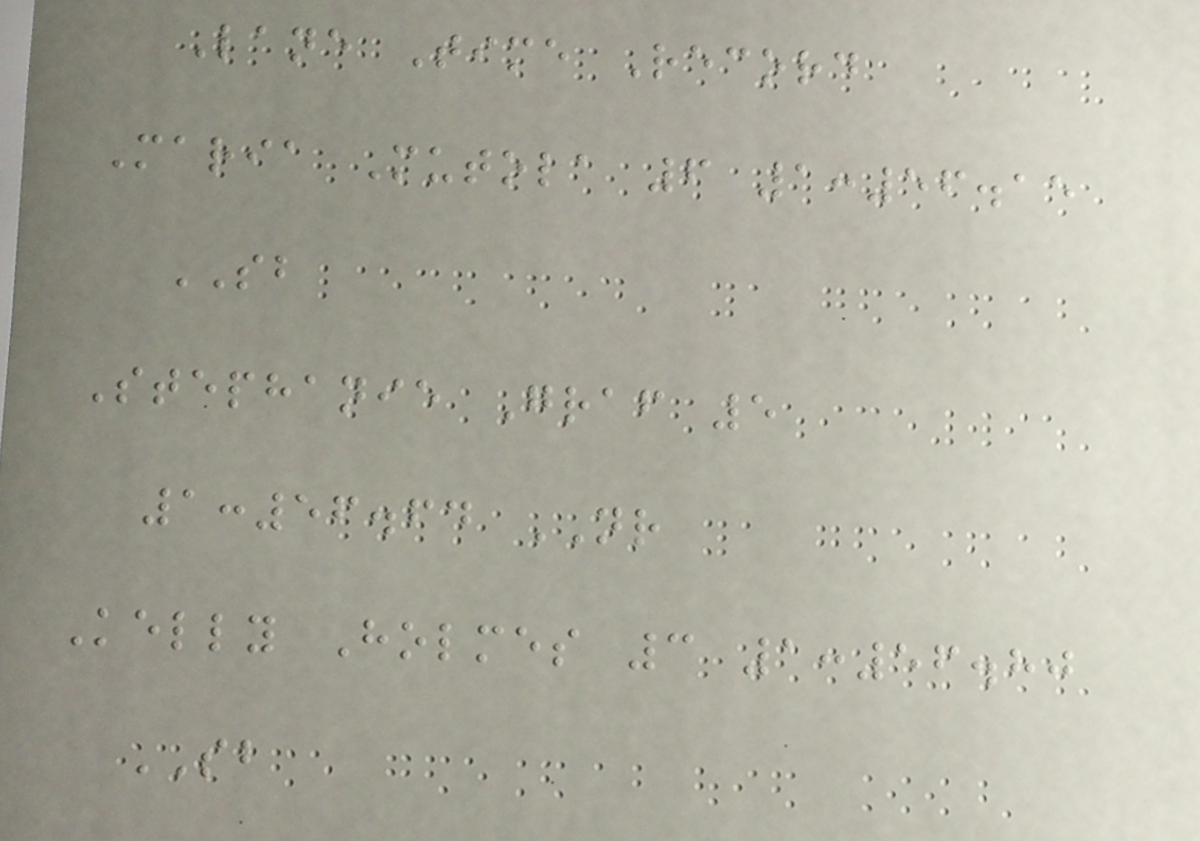Lane Time Record
Maria Mutola 6 1:56.15
SB
Stephanie Graf 5
1:56.64 NR
Kelly Holmes 3 1:56.80
SB
